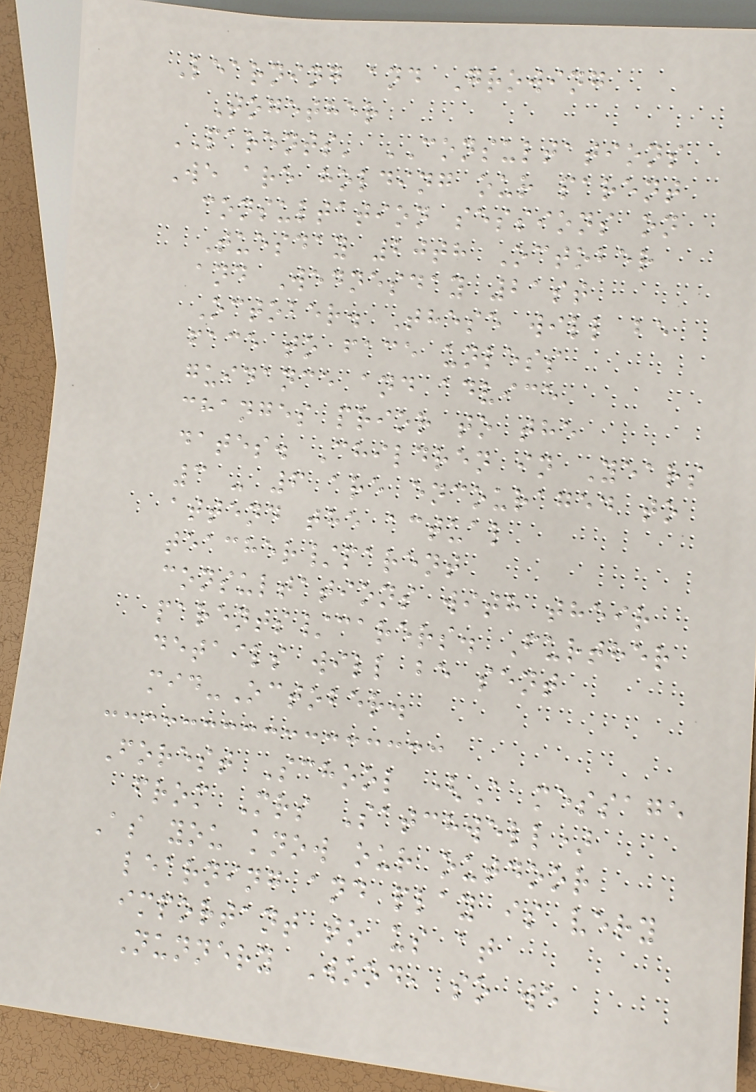Learning and Growing
Together
PARENTS' CONSULTATIONS
We are holding our parent
consultation sessions on
Tuesday 20th October
and Wednesday 21st
October. These will be
face to face unless
guidance and advice
changes prior to the
dates. Children in Years
3 - 6 are encouraged to
attend the actual
teacher/parent
consultations with their
parents/carers. Further
details will be sent
mid-October.
Forest School (A message
from Mrs Satchwell)
As you know our outdoor
learning and play is very
important to us at
Nunnery Wood, so we
